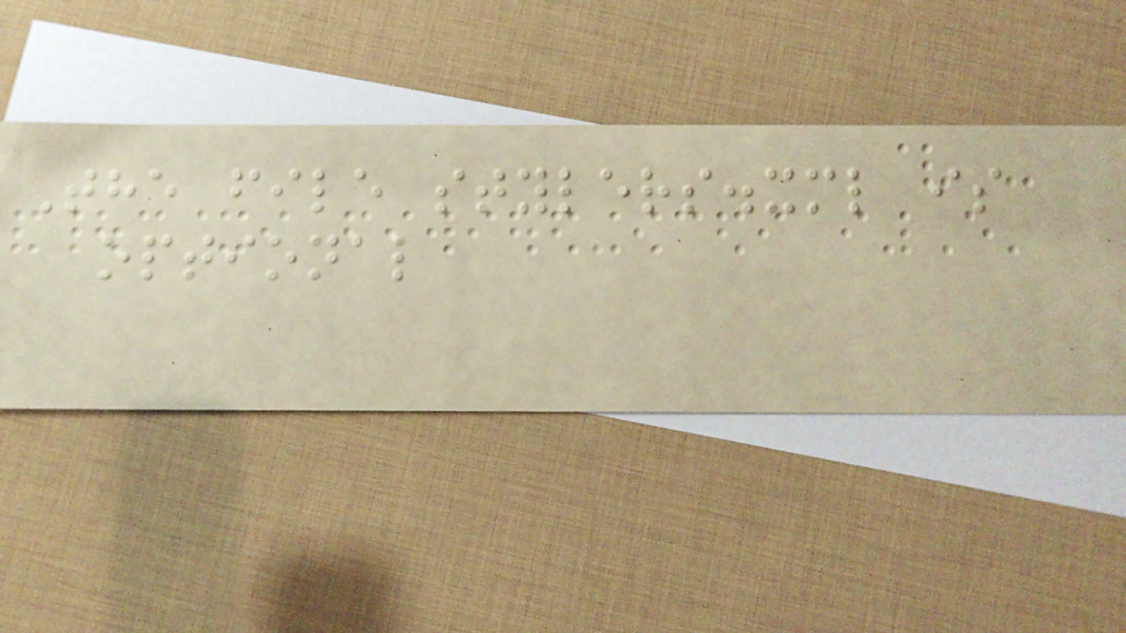The file stylers.xml is
optional
